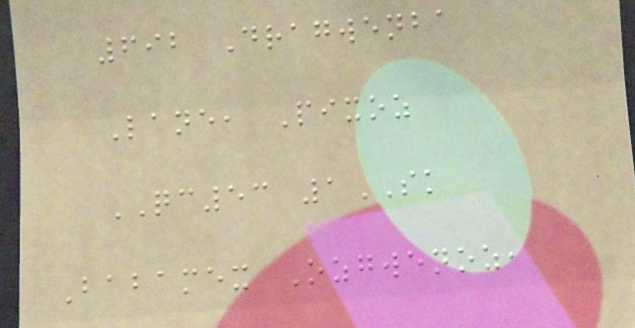692 Dragwenba
Lane, Pixoz
QC53 1SK
Babamex Ozgwenoz,
